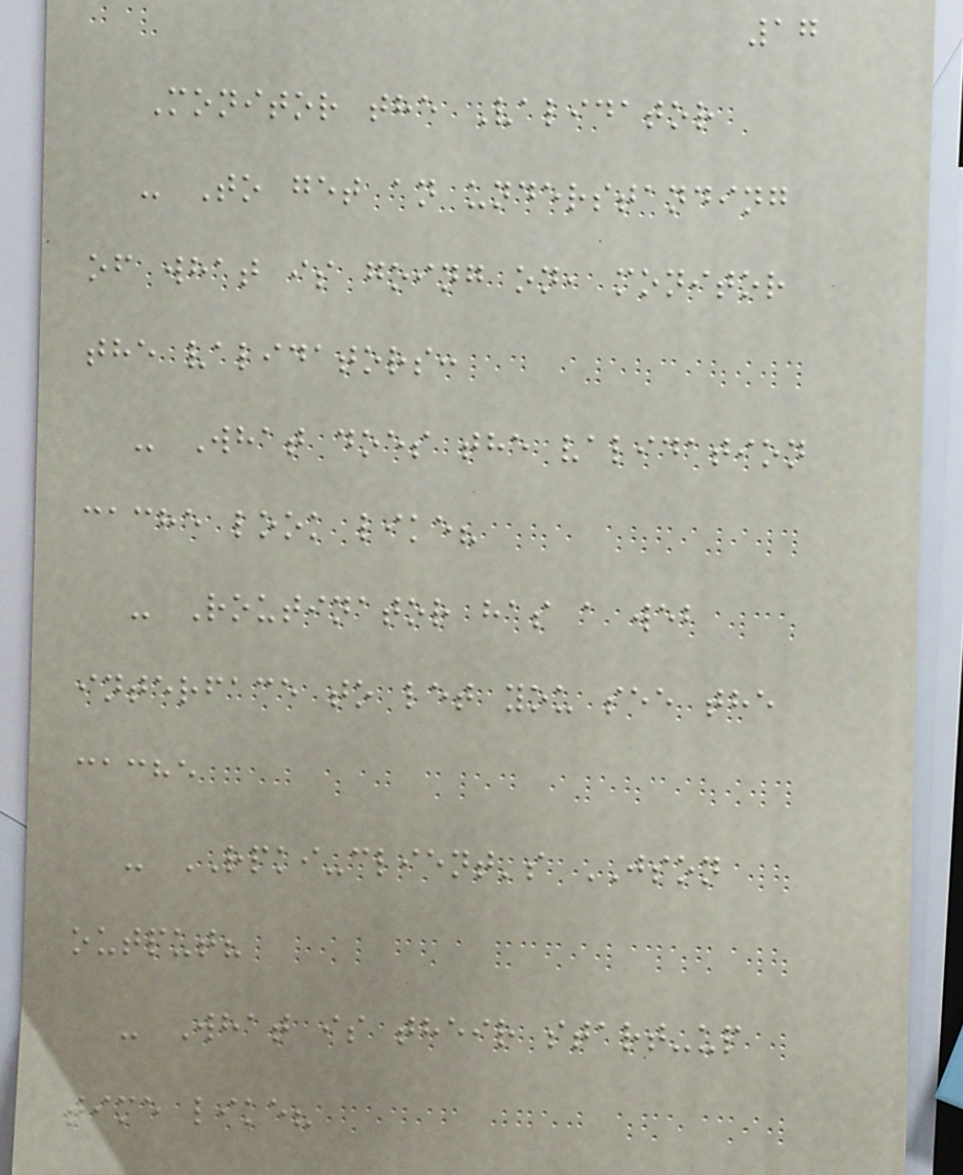17
Monitor the Validator
- To get an understanding
of what is going on, monitor
the validators:
- What does the validation
cache look like?
- Routinator has a web
interface to let you see the
cache
- RPKI-client's JSON
output?
- What is their start-up
time like?
